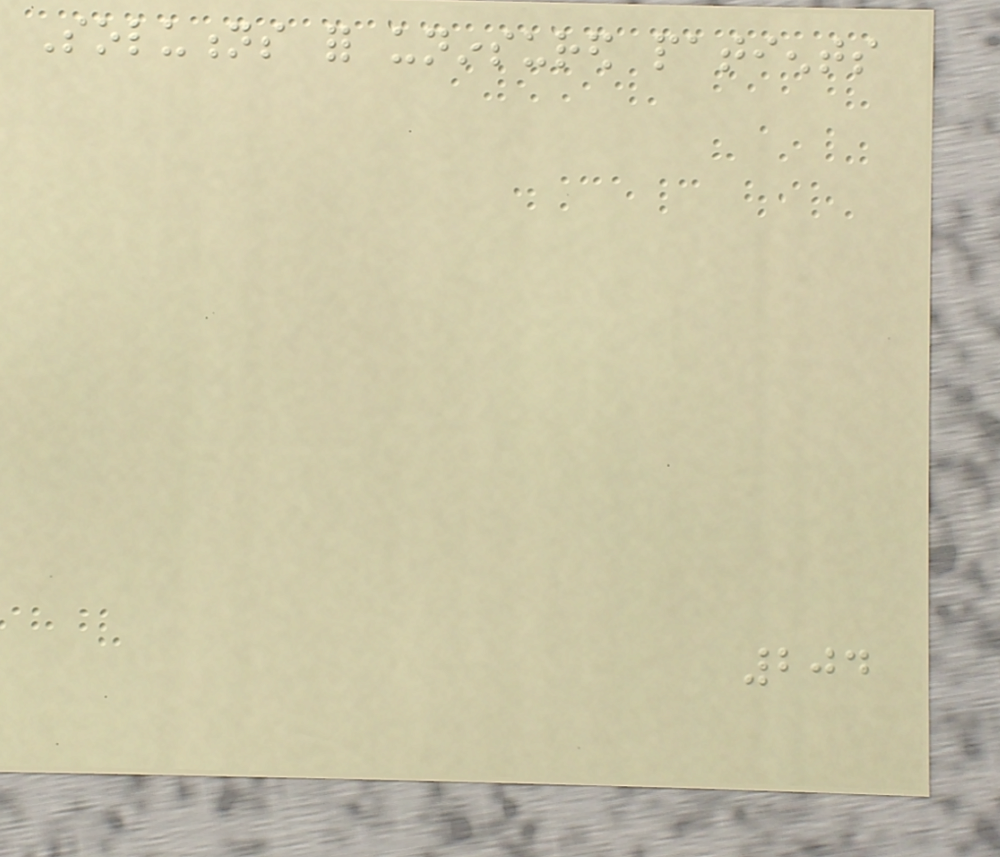Solutions for uninsured patients
204
